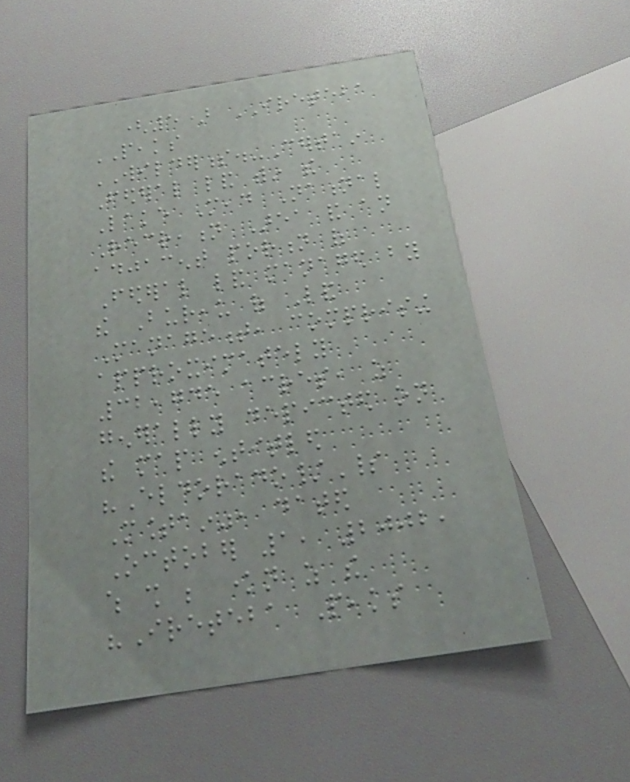(5) IRETEBA
PEAKS
WILDERNESS.-Certain
Federal land within the
Lake Mead National
Recreation Area and an
adjacent portion of
Federal land managed by
the Bureau of Land
Management, comprising
approximately
32,745 acres, as
generally depicted on
the map entitled
"Eldorado/Spirit
Mountain", dated
October 1, 2002,
which shall be known as the
"Ireteba Peaks
